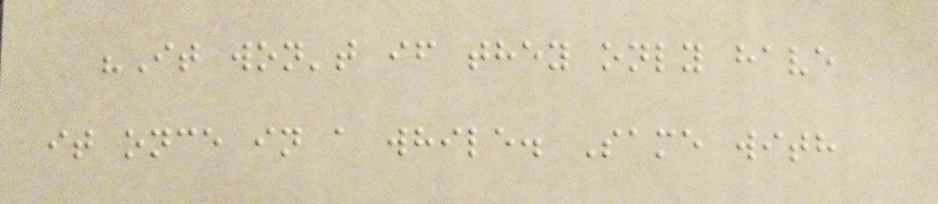"It won't if they only have
it once in a while. Same with
